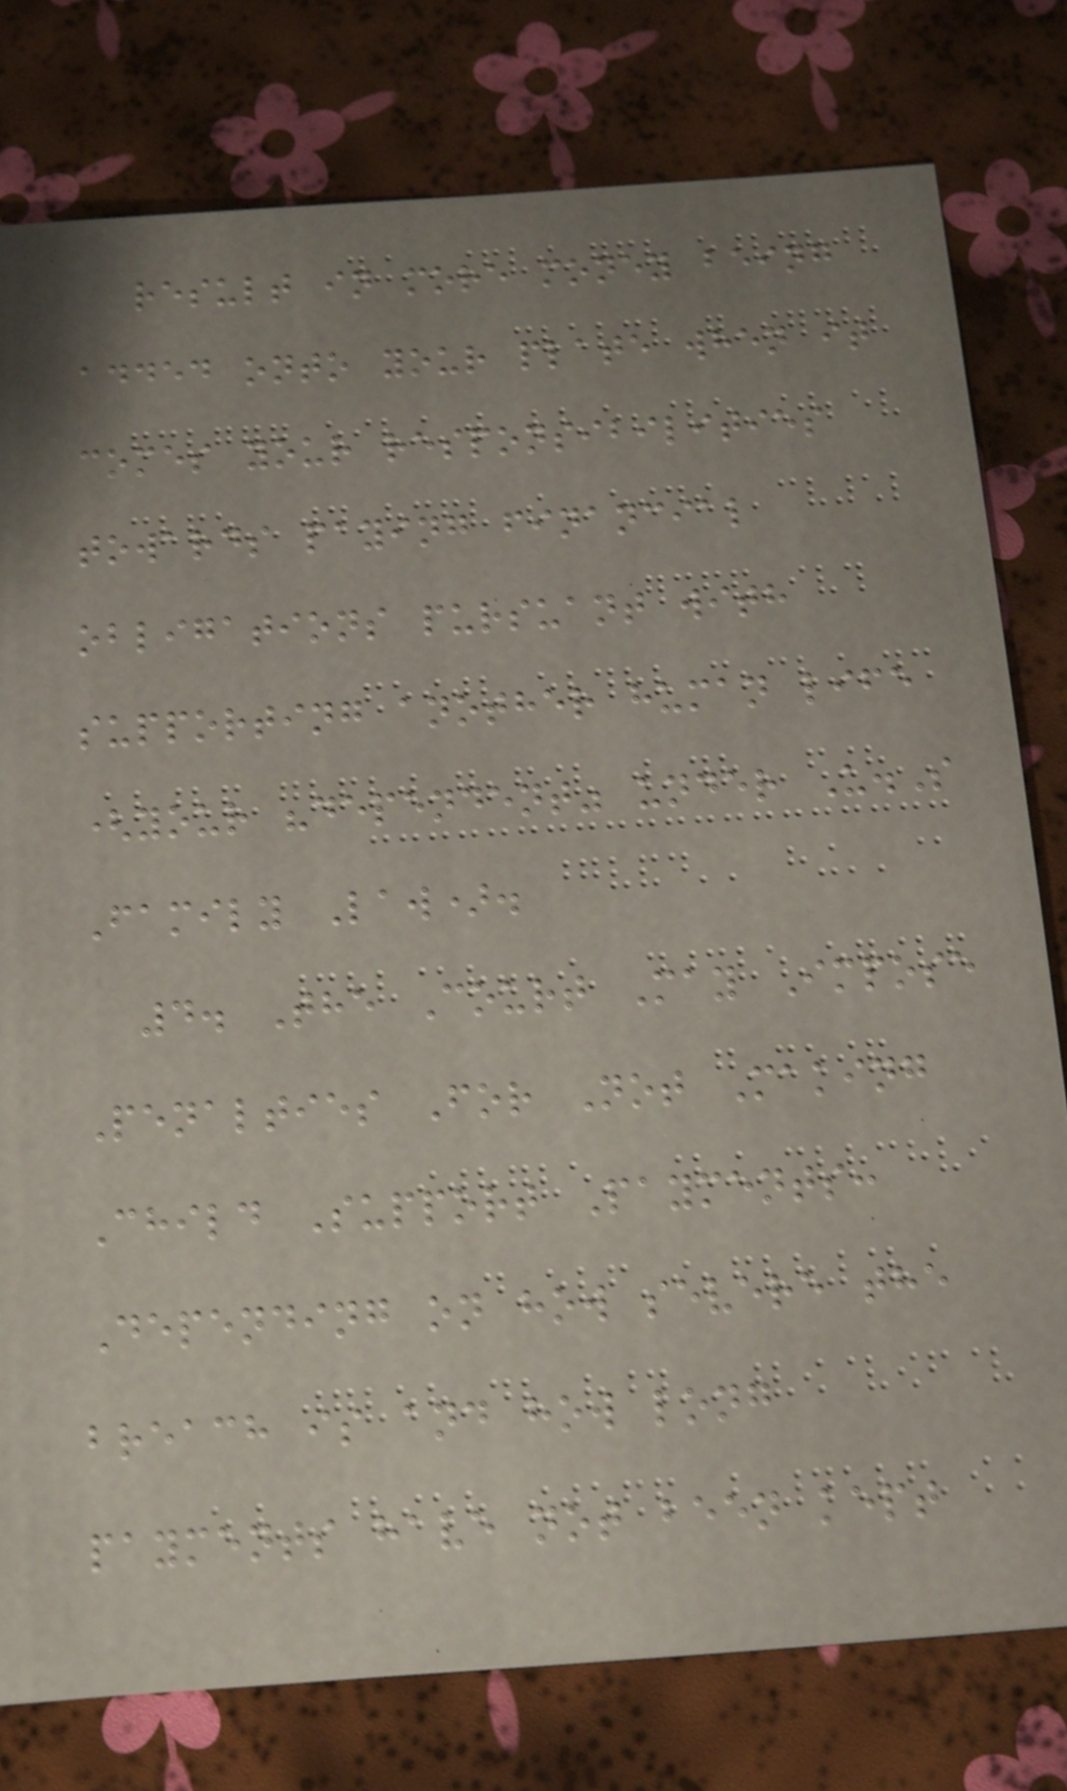result in more money being
added onto your plate when it
comes your responsibilities
towards paying financial
obligations pursuant with
supporting another human life
(your "dependent" under U.S
Family Law).
4. The Court May Impose
Penalties For Not Making
Child Support Payments:
Depending on how severe the
breach is and how long
payments have not been kept
